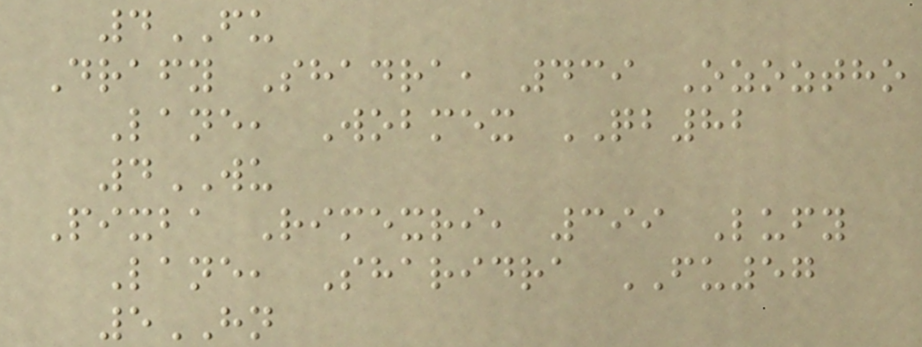4FU
Drafy Shadra, 439 Ozoztho
Lane, Wobmex QB82
4WU
Pixba Rimexri, 399 Lufy
Lane, Sharidra FU57
5HN
